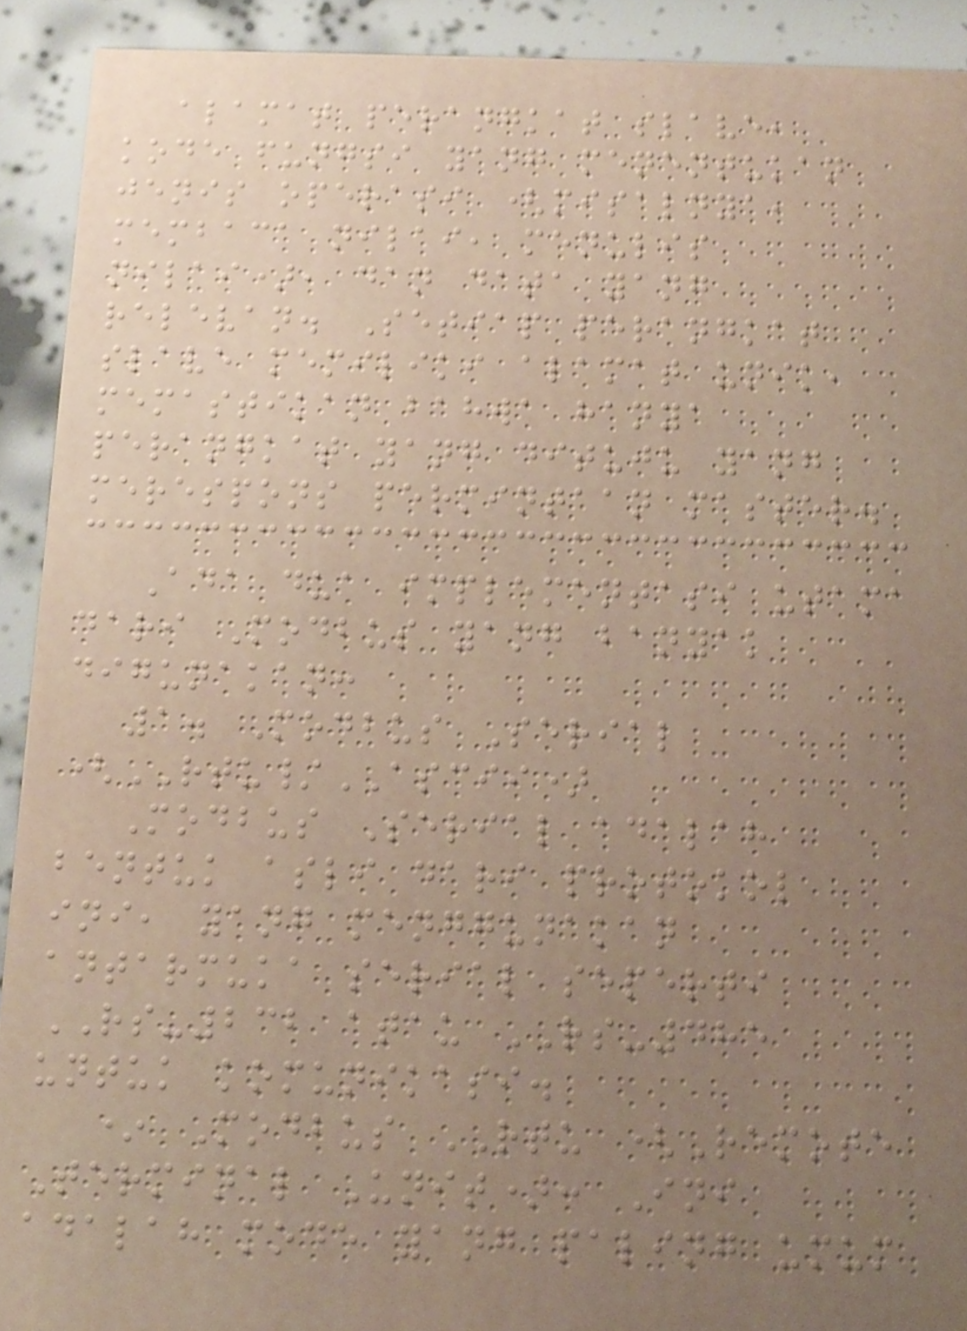alamat perangkat slave,
kode fungsi yang menentukan
jenis operasi (misalnya,
membaca nilai, menulis
nilai), dan data yang
relevan. Setiap perangkat
slave memiliki alamat unik,
memastikan bahwa hanya
perangkat yang dituju yang
merespons permintaan master.
Ada dua implementasi utama
dari Modbus yang banyak
digunakan:
1. Modbus Serial
(RTU/ASCII)
Modbus Serial adalah
bentuk asli dari protokol
ini, yang menggunakan
antarmuka serial seperti
RS-232 atau RS-485
untuk komunikasi.
* Modbus RTU (Remote
Terminal Unit): Ini
adalah mode yang paling umum
